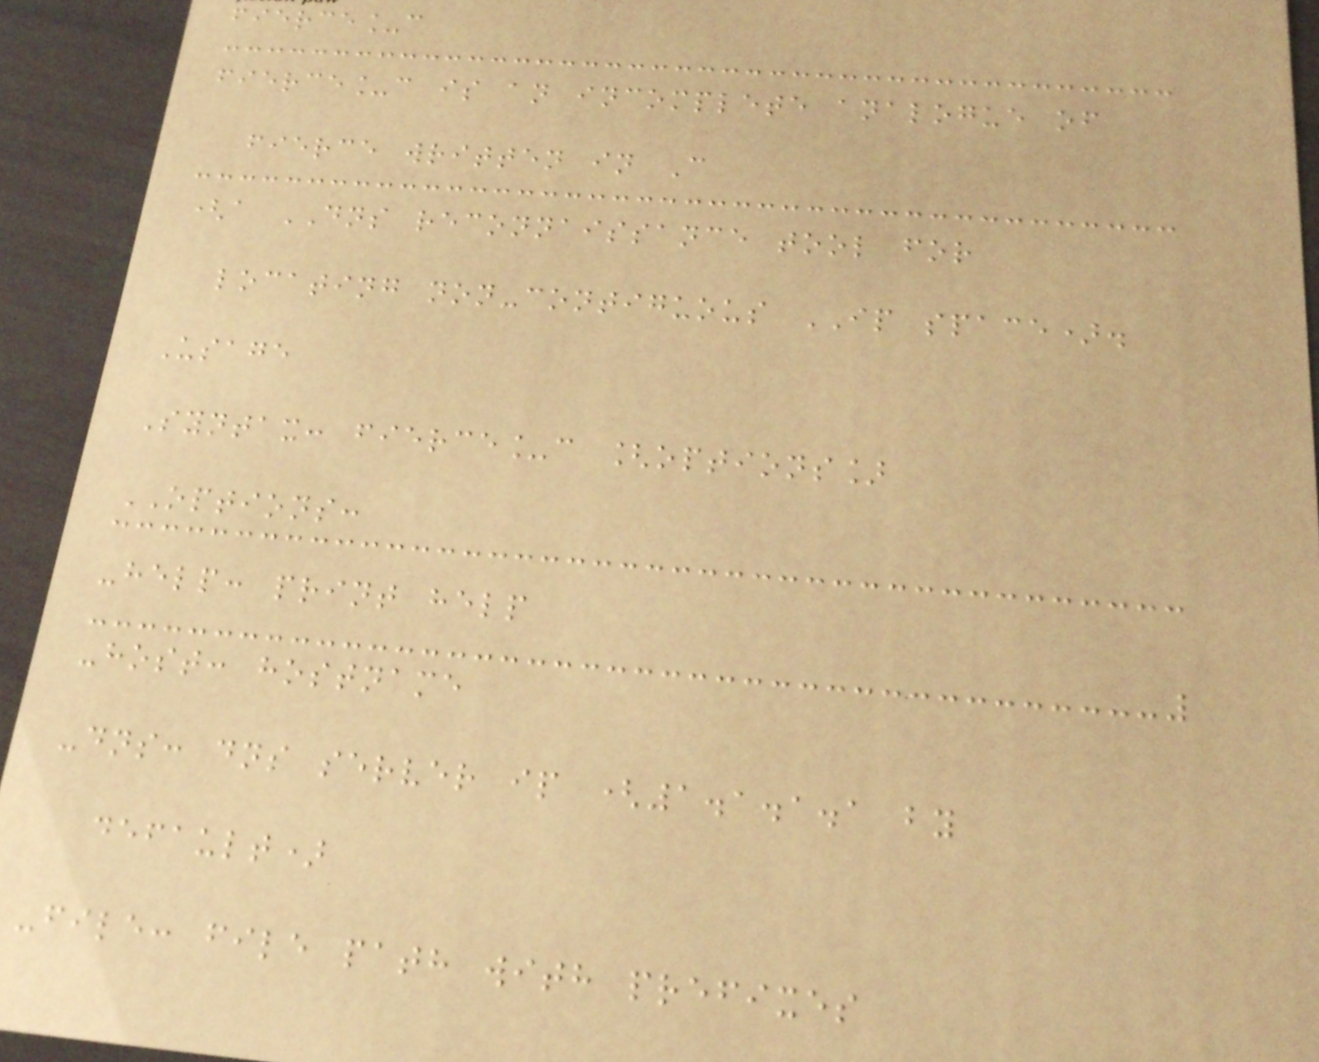fierce_c
fierce_c is an incomplete analogue of
fierce written in C
(a DNS reconnaissance tool for
locating non-contiguous IP space).
Usage
Syntax: fierce_c [options]
OPTIONS:
-help: print help
-host: hostname
-dns: dns server ip (1.1.1.1 by
default)
-file: file path with prefixes
